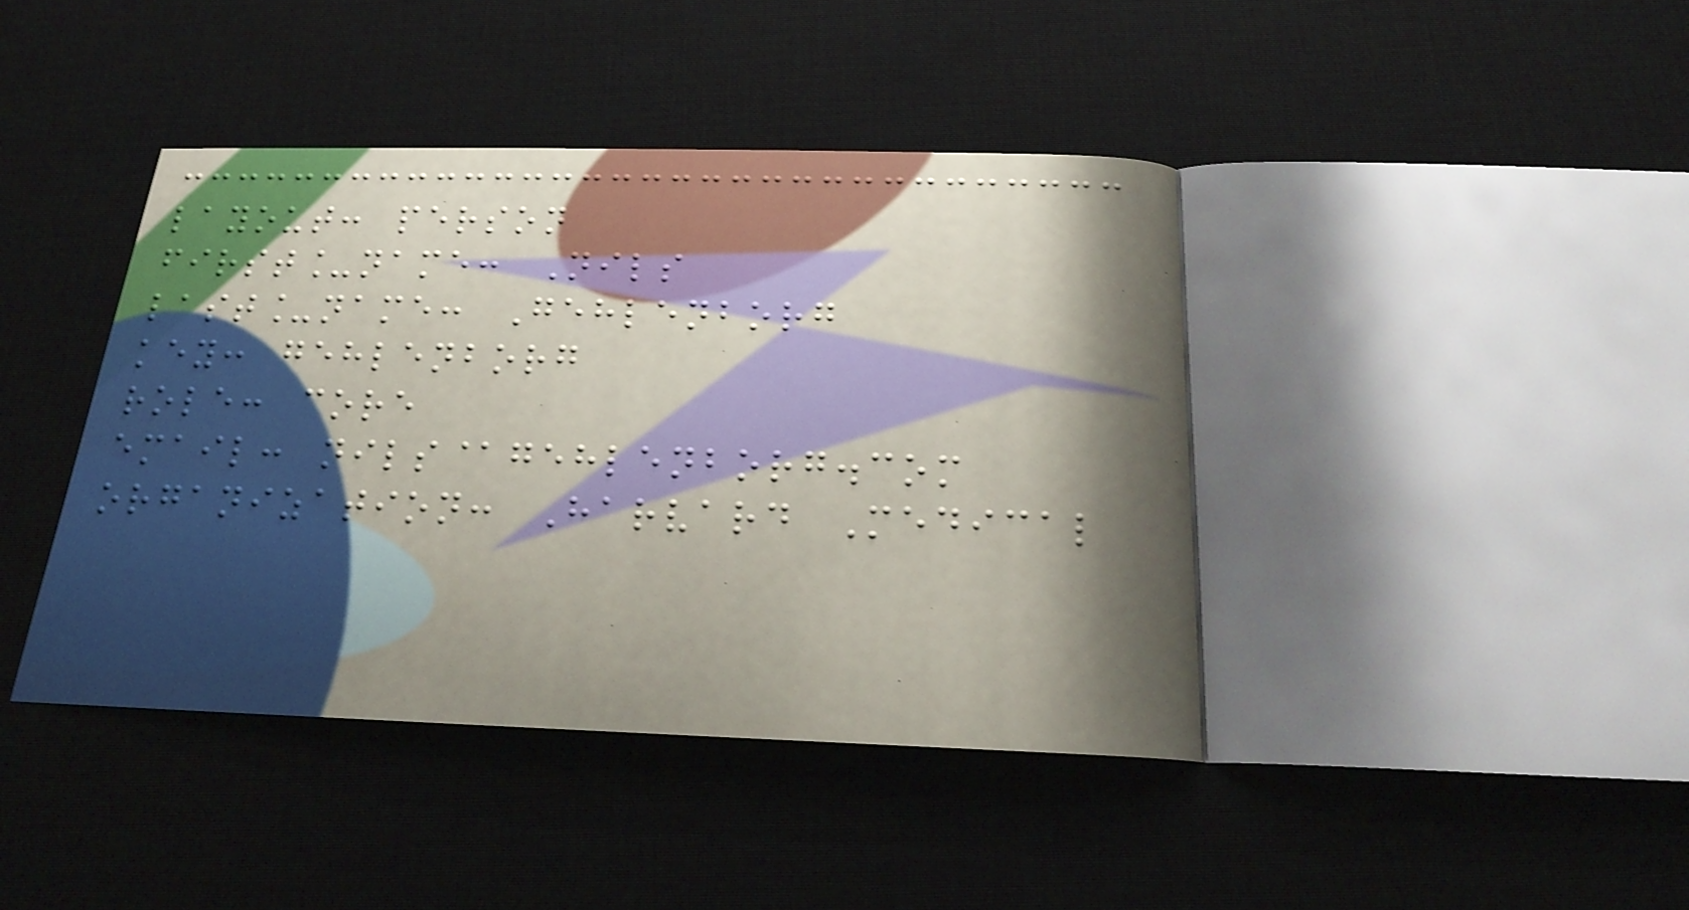layout: person
first_name: Nils
last_name: Gehlenborg
key: gehlenborg
role: core
email: nils@gehlenborg.com
organization: Harvard Medical
